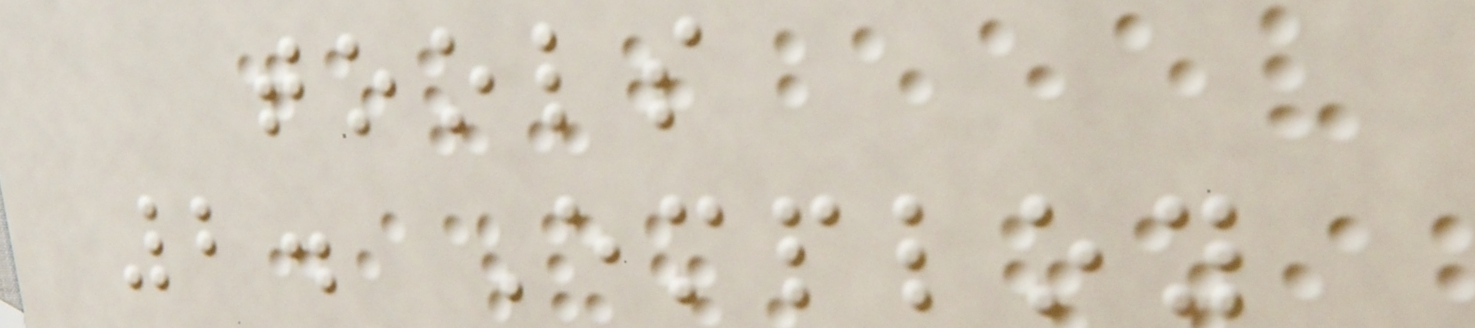tools
2. Employ
